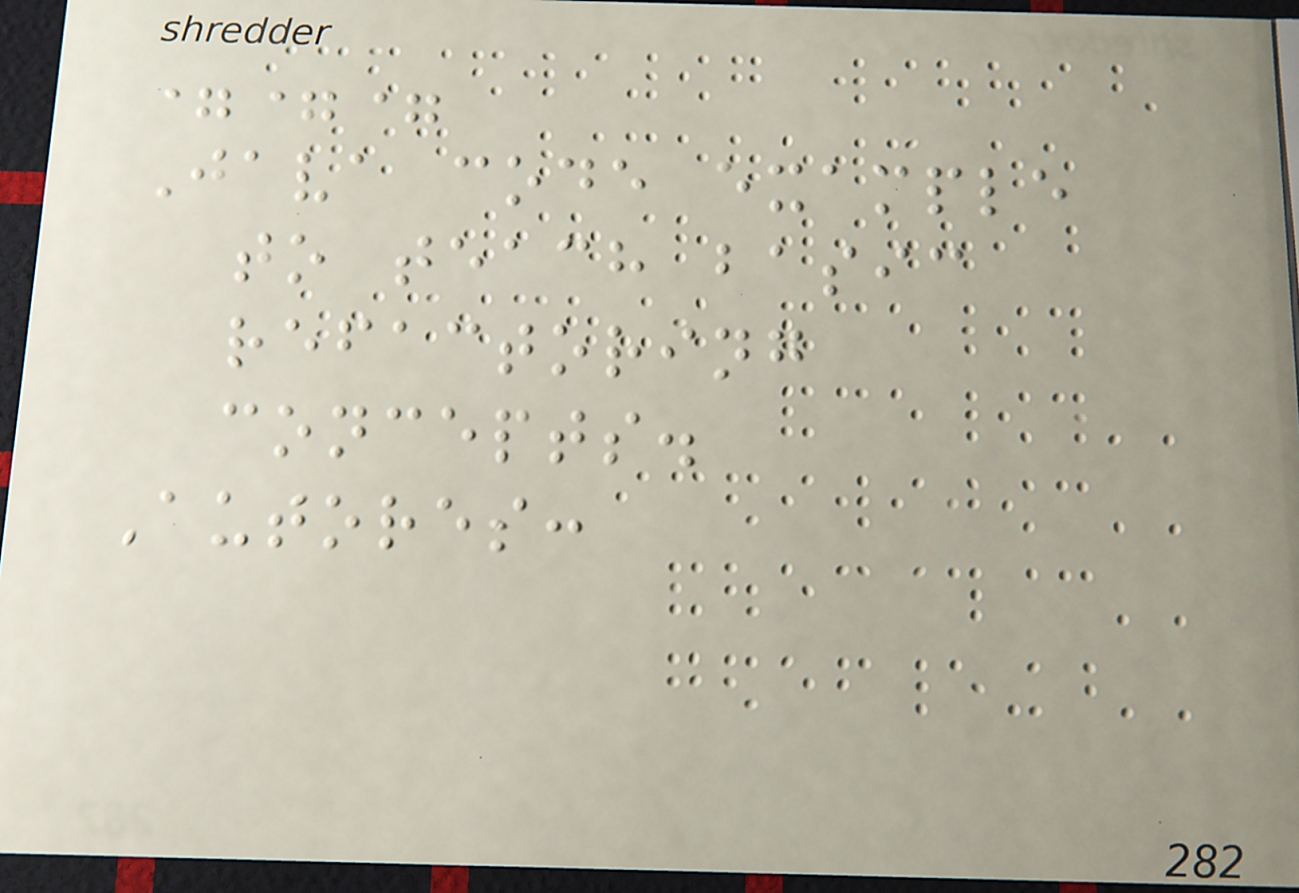===
Java code example
to teach basic
refactoring
concepts.
Autores:
